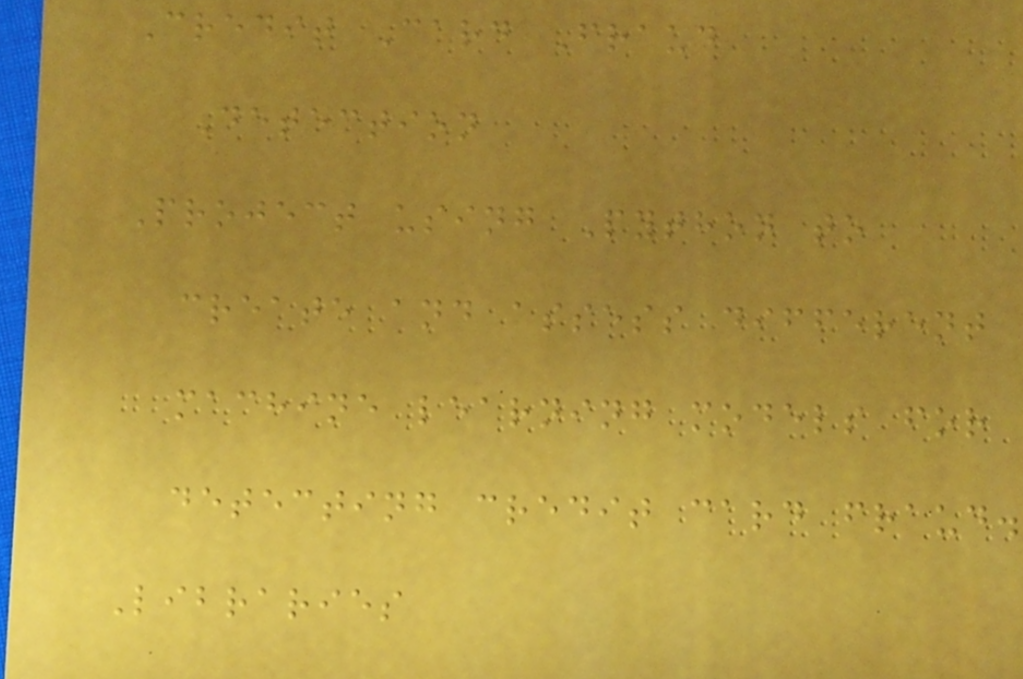Credit Card Fraud
Detection
Project using Python to
create and assess different
machine learning models for
detecting credit card fraud.
Libraries
